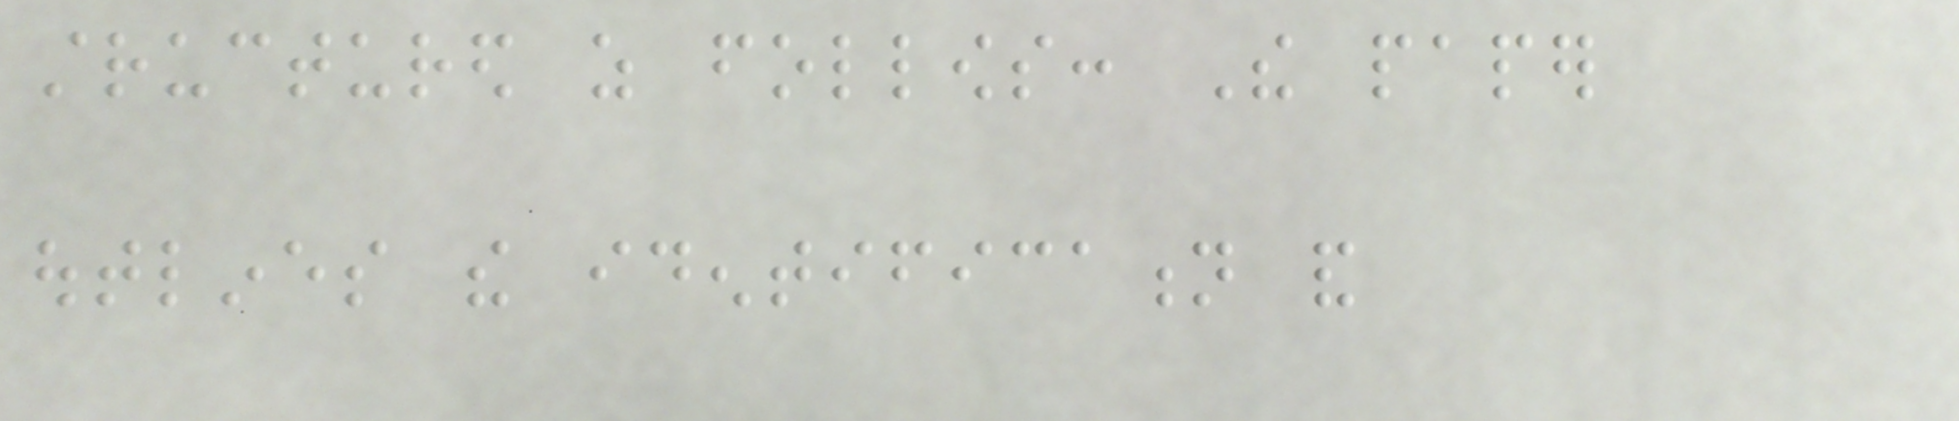structured as follows: The paper
outlines the identification and
